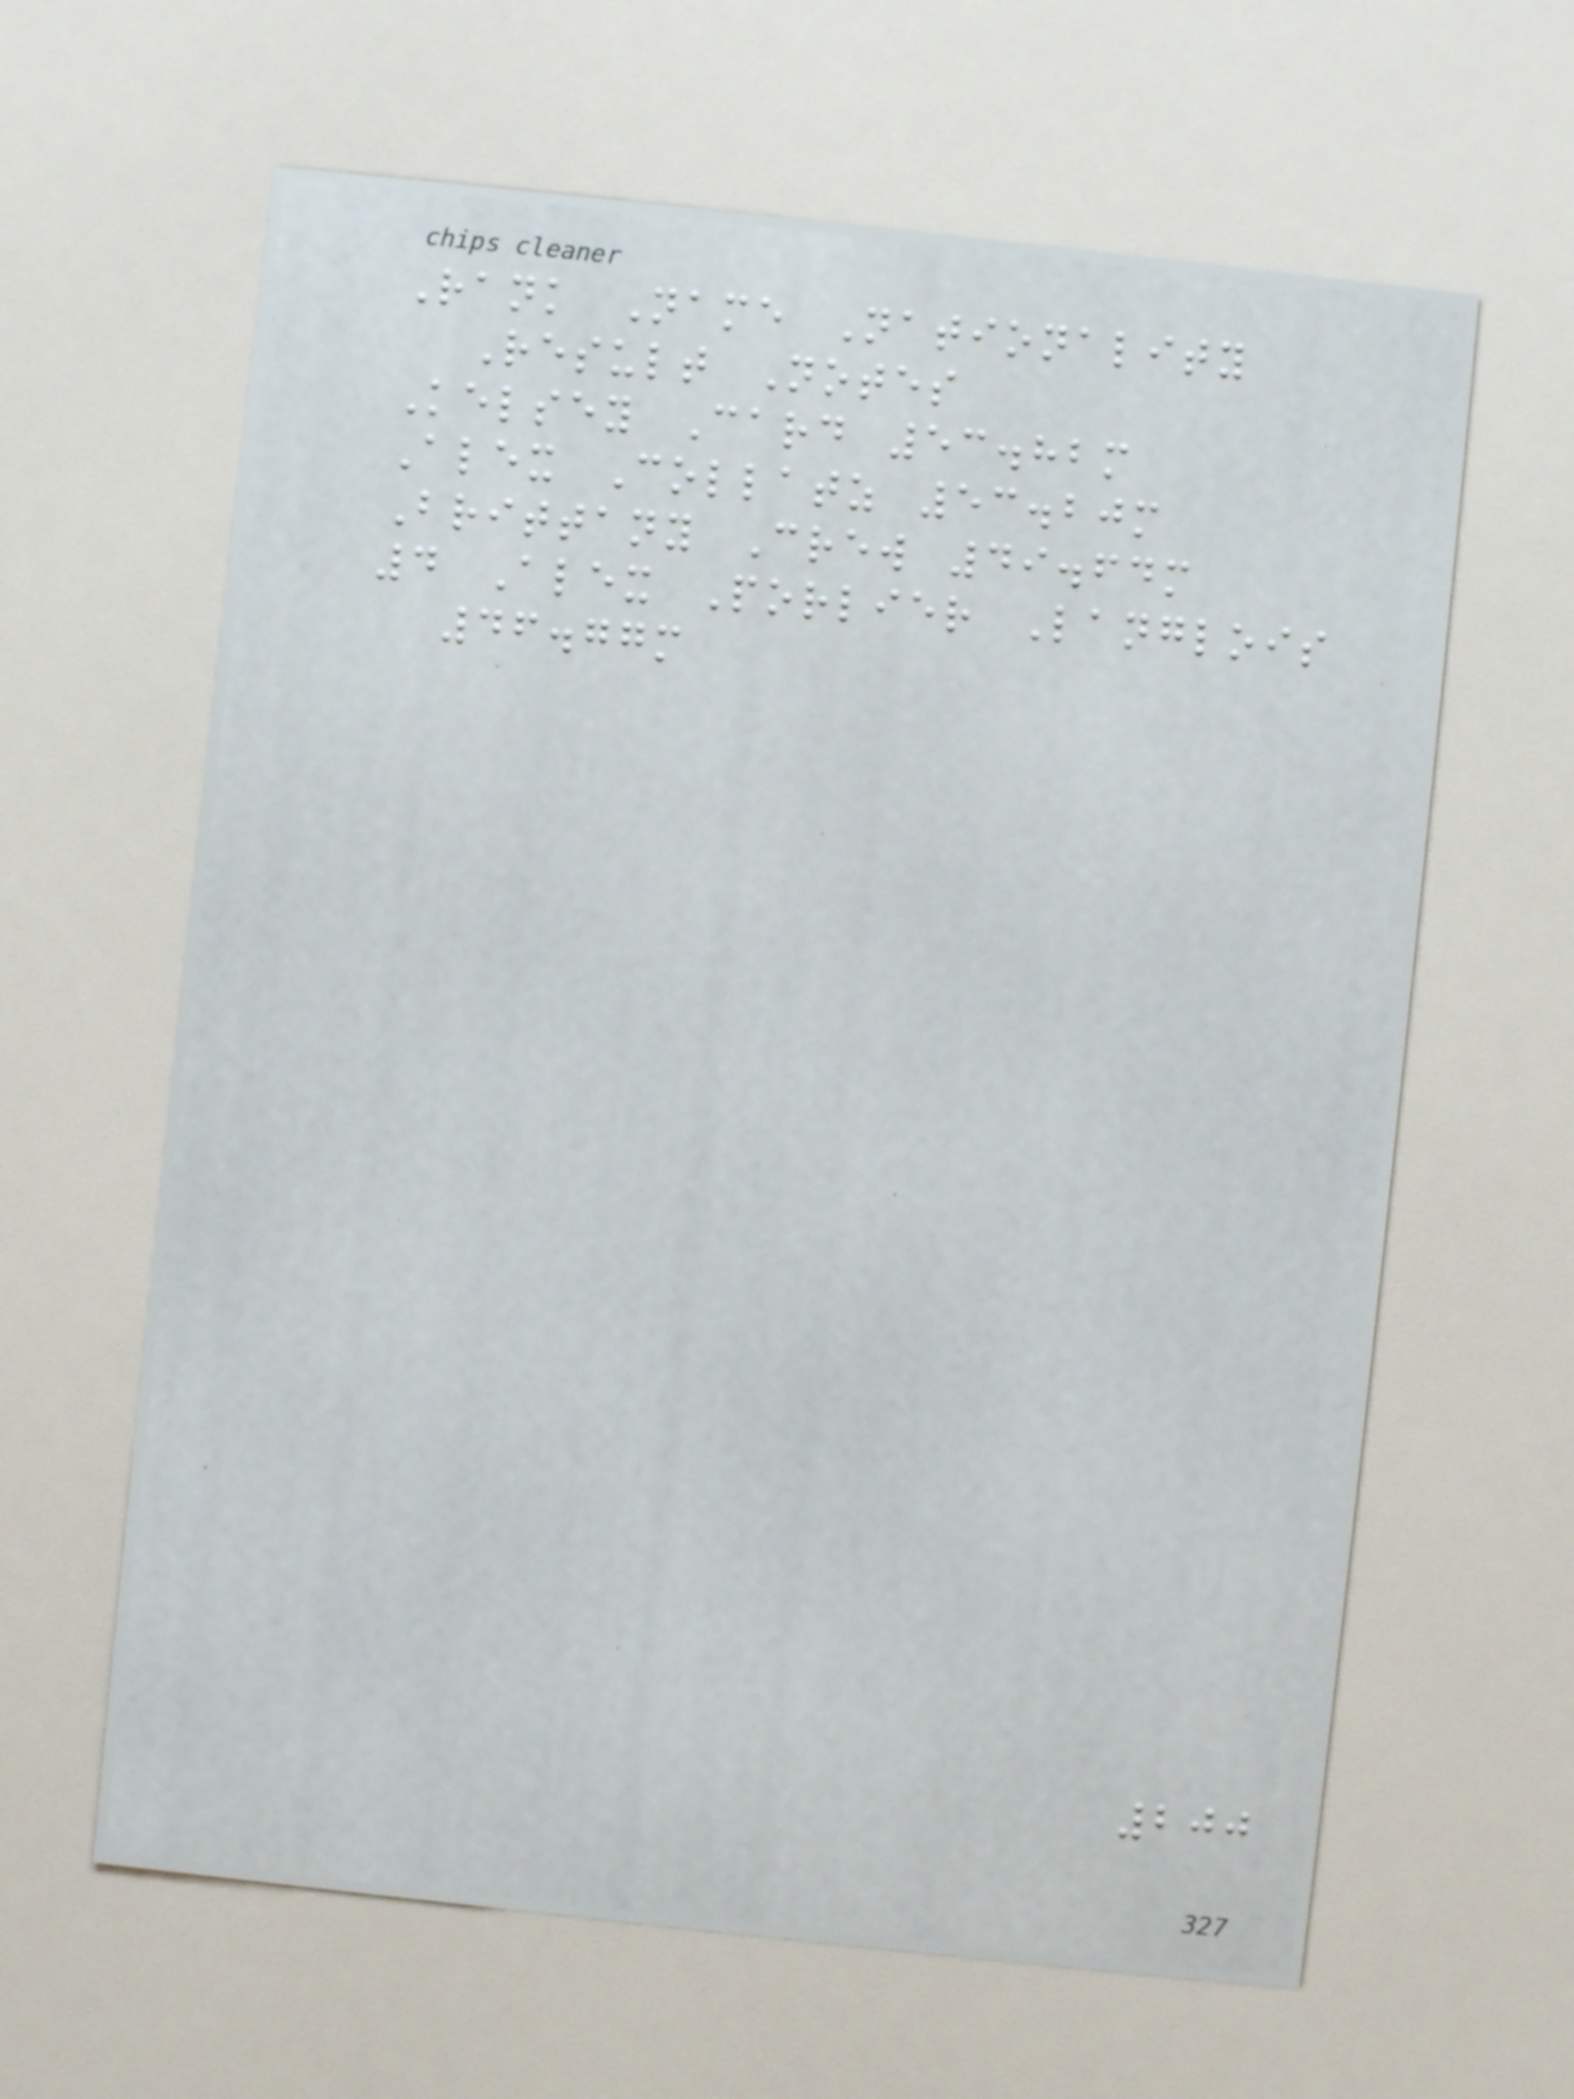Rank Name Nationality
Result Notes
Kelsey Card 53.82m
Alex Collatz 53.20m
Brittany Crew 49.64m
4 Alex Porlier Langlois
46.77m
200
